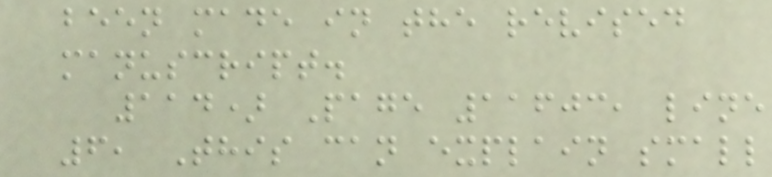been made in the revised
manuscript.
114) Page 11603, line
6, This can explain small
